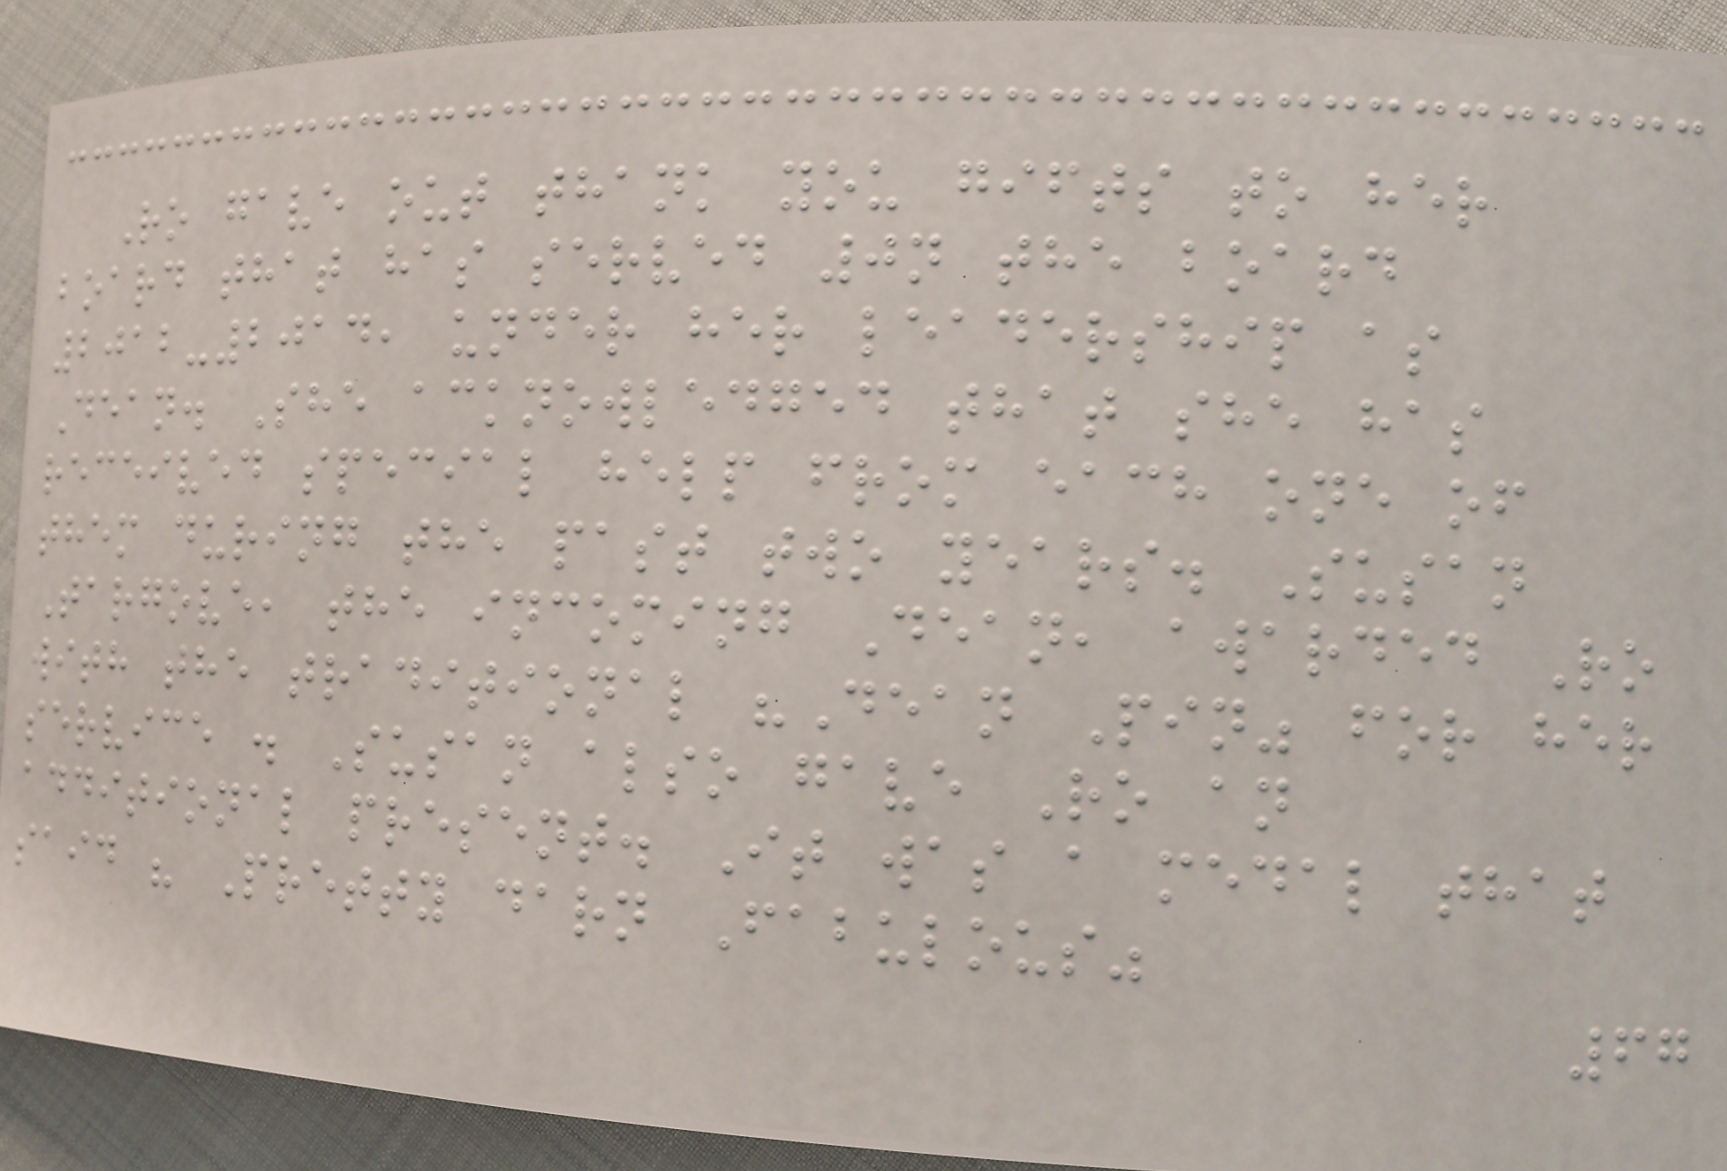Ro gave out thank you gifts to her
board that has served 0n the board
2012-2014, under her leadership as
Dean. She acknowledged that she has
received special help from each one of
them during the past two years. Susan
Targove, the incoming Dean, awarded Ro
with the traditional "Dean Pin" for her
service . Susan also gave Ro an
additional present. It was a medal that
said " Pretty darn Fabulous"
67
